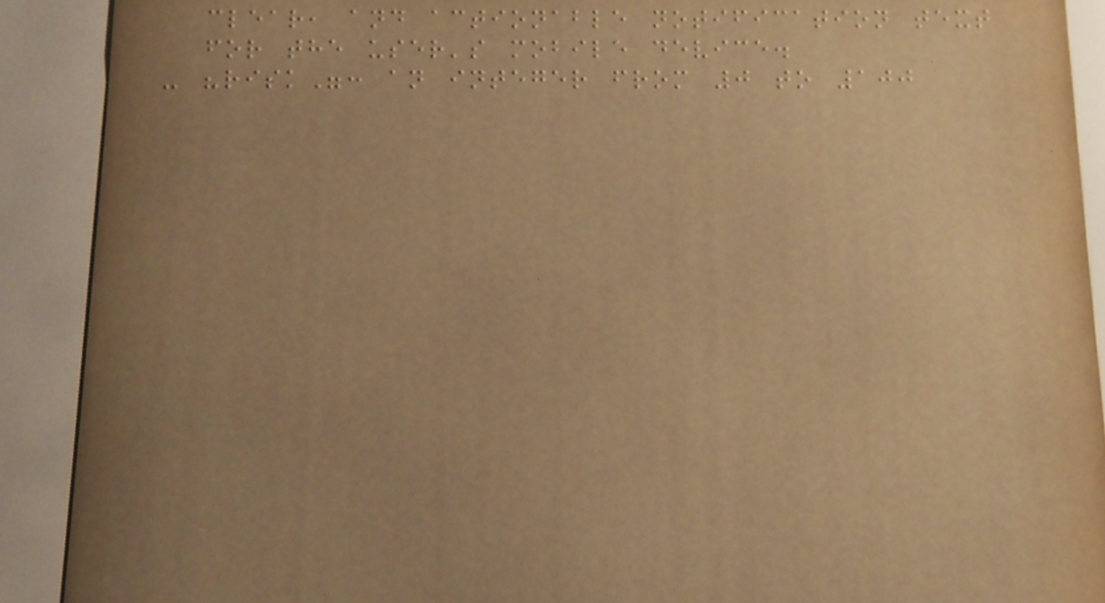clear, and actionable notification text
for the user's mobile device.
- "risk": an integer from 0 to 100
